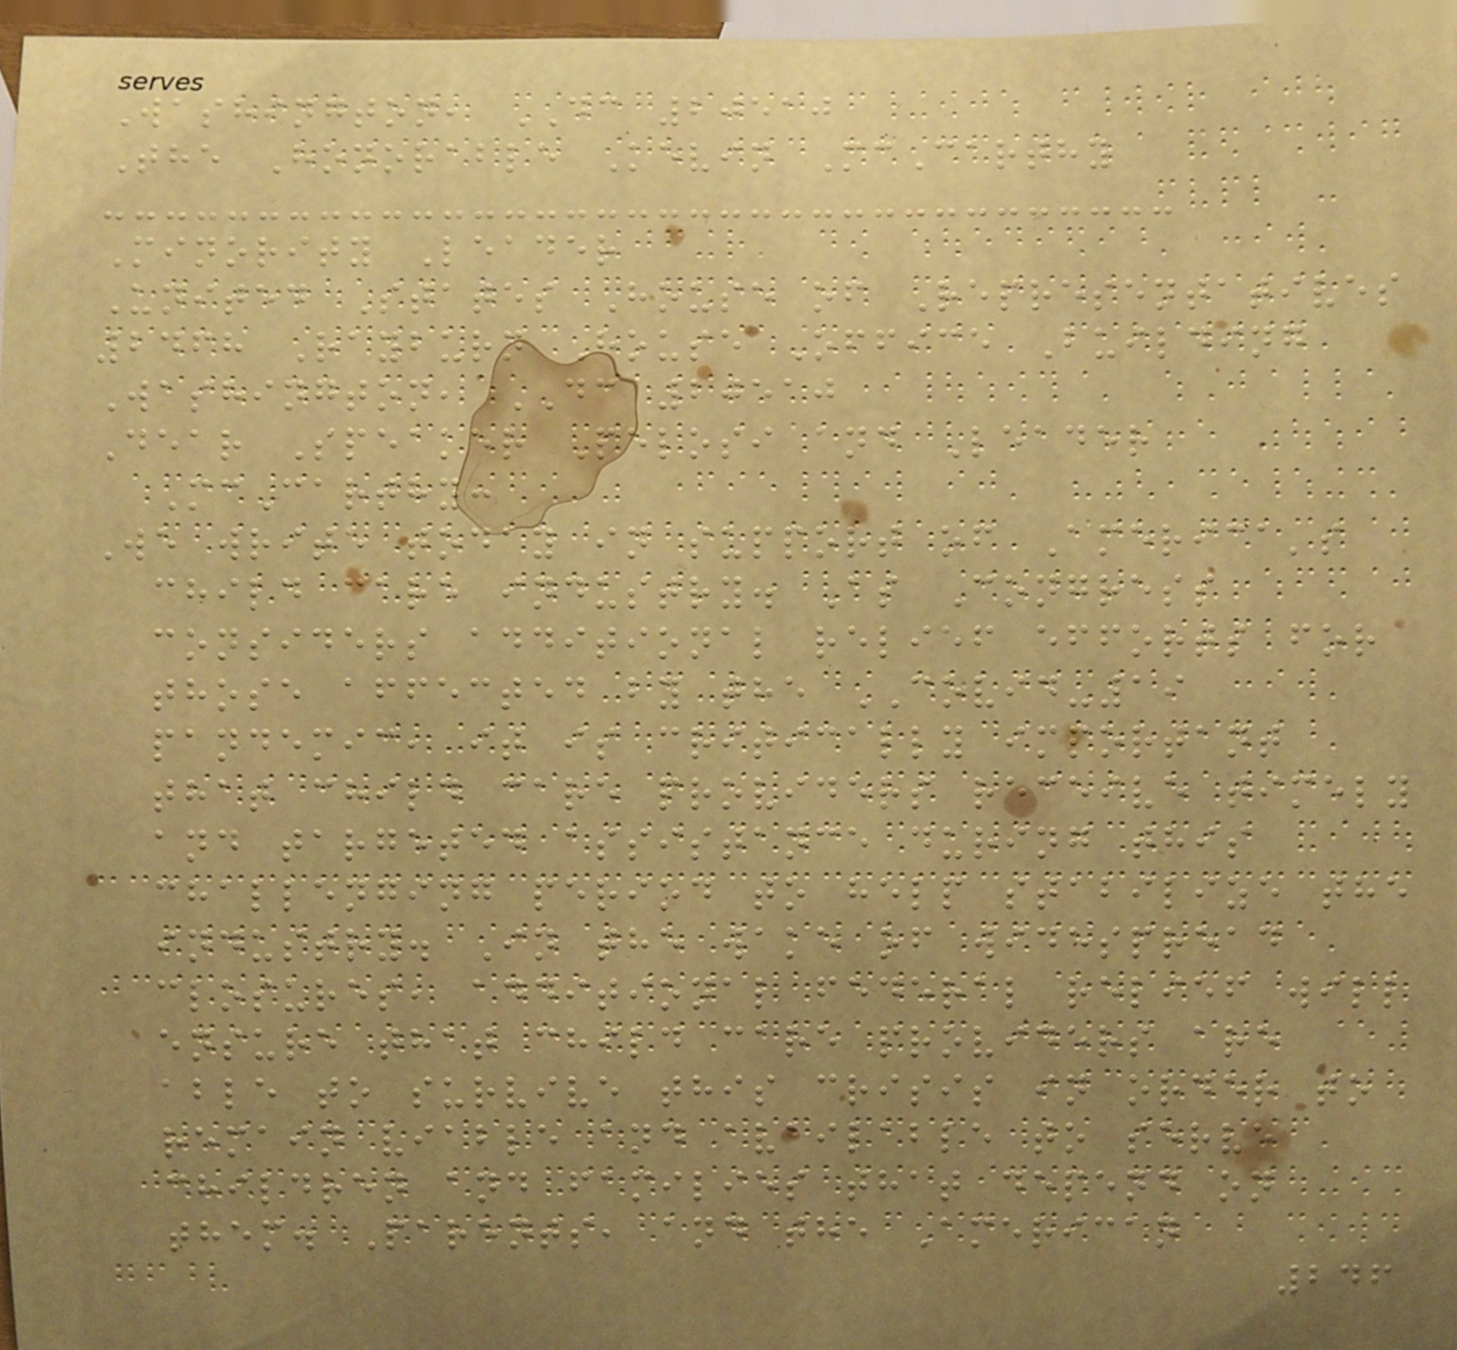Washington, DC 20510
The Honorable Kevin McCarthy
Minority Leader
United States House of Representatives
2468 Rayburn House Office Building
Washington, DC 20510
Dear Speaker Pelosi and Leader
McCarthy:
We write today in support of America's
child care industry. As Congress
considers additional relief efforts for
those affected by the COVID-19
pandemic, it is critically important
that child care providers receive timely
and targeted assistance during this
challenging period to help stabilize the
industry. In the wake of widespread
closures, additional federal relief will
ensure that child care providers are
able to survive this crisis in order to
remain viable and available to serve
children and families that depend on
them. Parents, and the American
246
